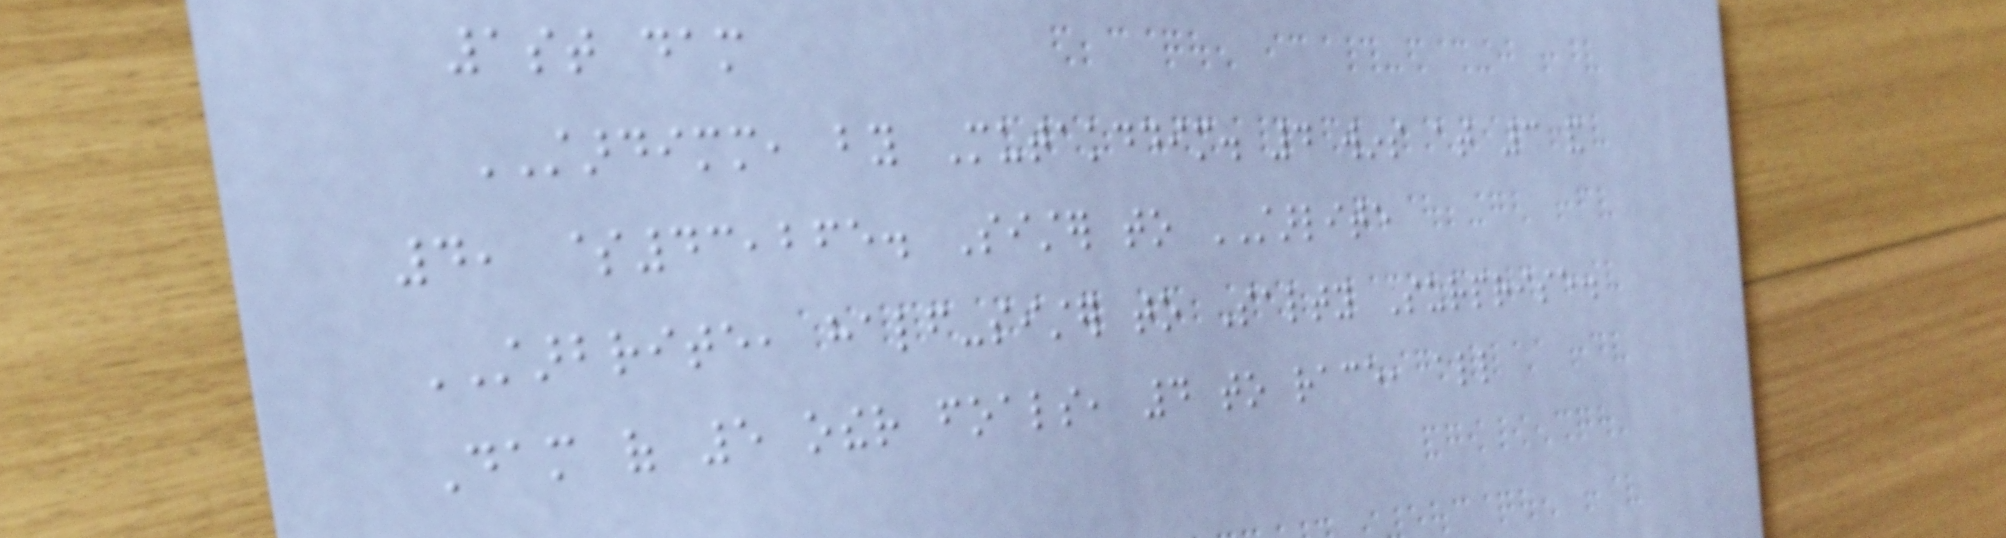1st dam
STARDIMM, by Mutakddim. 4 wins at 3 and
4, $43,265. Sister to STARLITE
STARBRITE, half-sister to Salty Surprise.
Dam of 5 other foals, 4 to race, all
